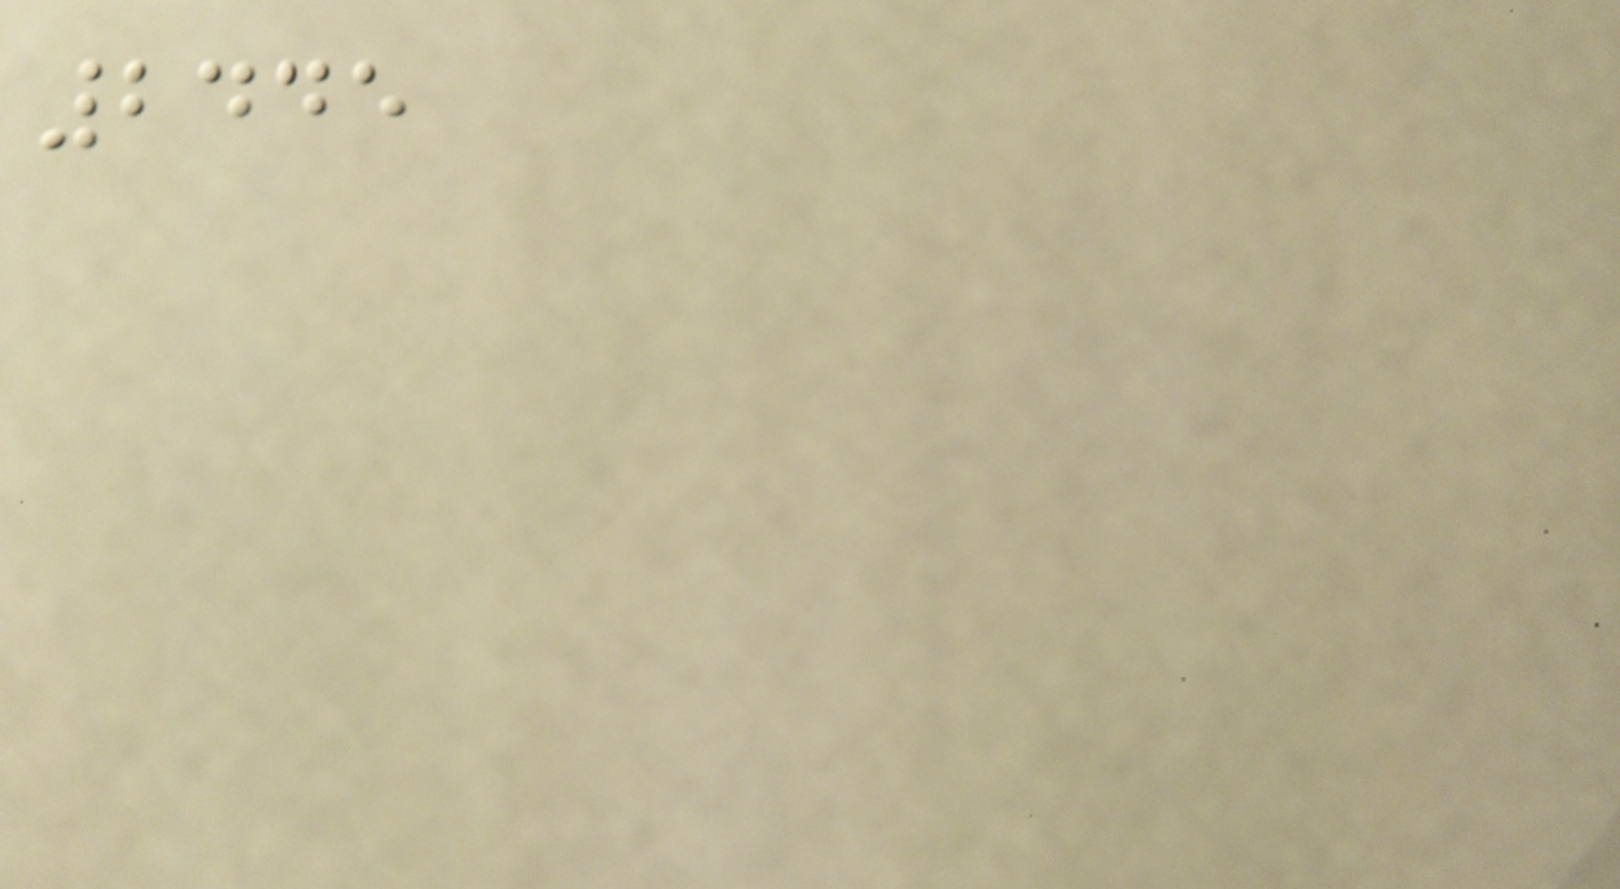2445
